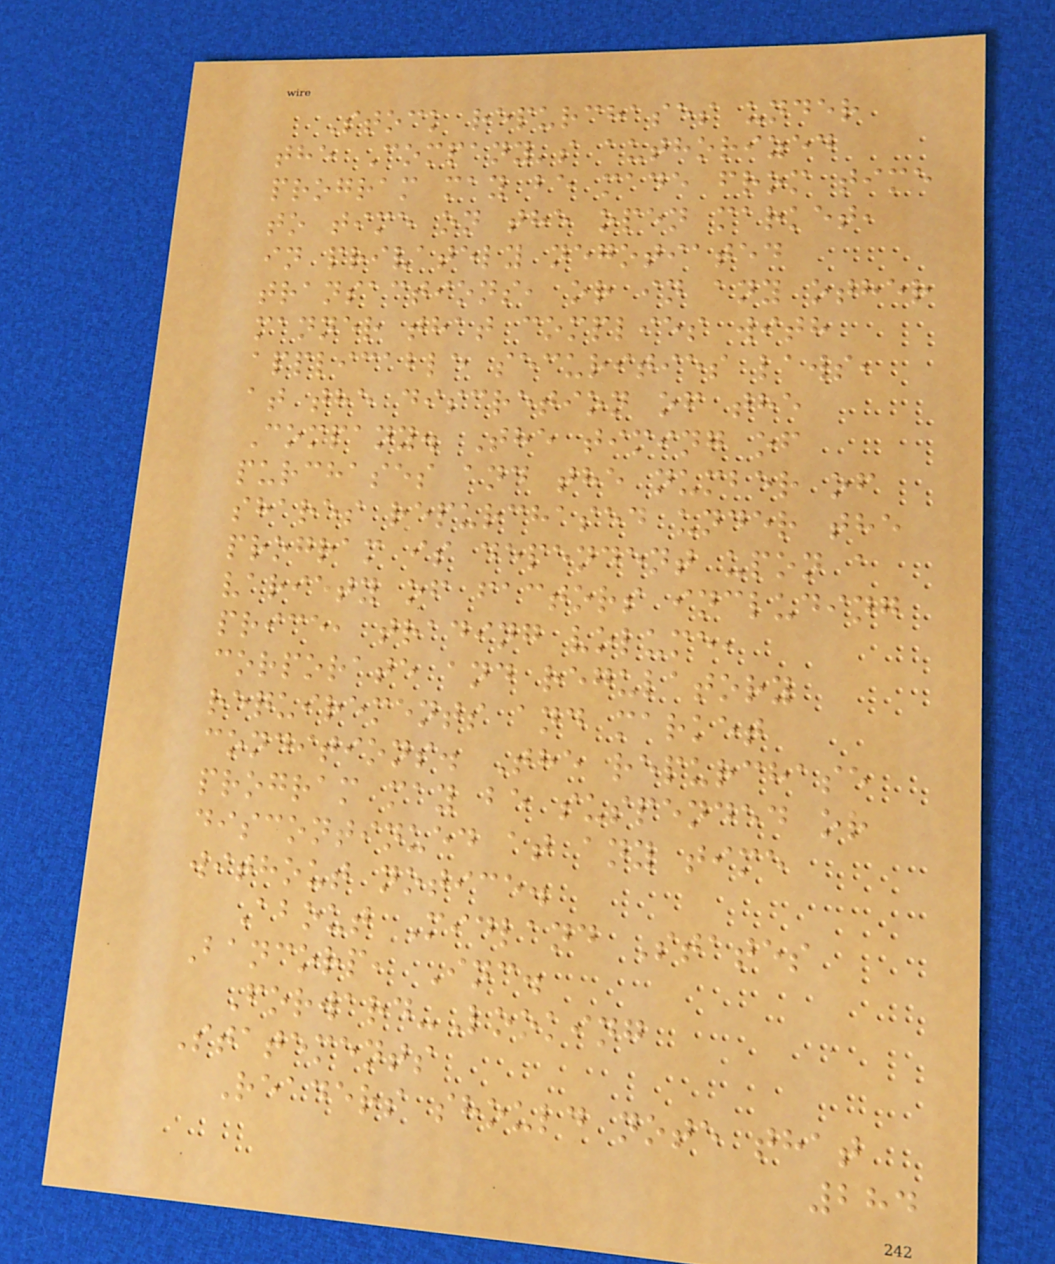Stock repurchases under
the Company's authorized
program may be made from time
to time on the open market,
in privately negotiated
transactions, or in any other
manner that complies with
applicable securities laws,
at the discretion of the
Company. The timing of
purchases and the number of
shares repurchased under the
program is dependent upon a
variety of factors including
price, trading volume,
corporate and regulatory
requirements and market
conditions. The repurchase
program may be suspended or
discontinued at any time
without notice.
About Midland States
Bancorp, Inc.
Forward-Looking
Statements
Readers should note that
284
